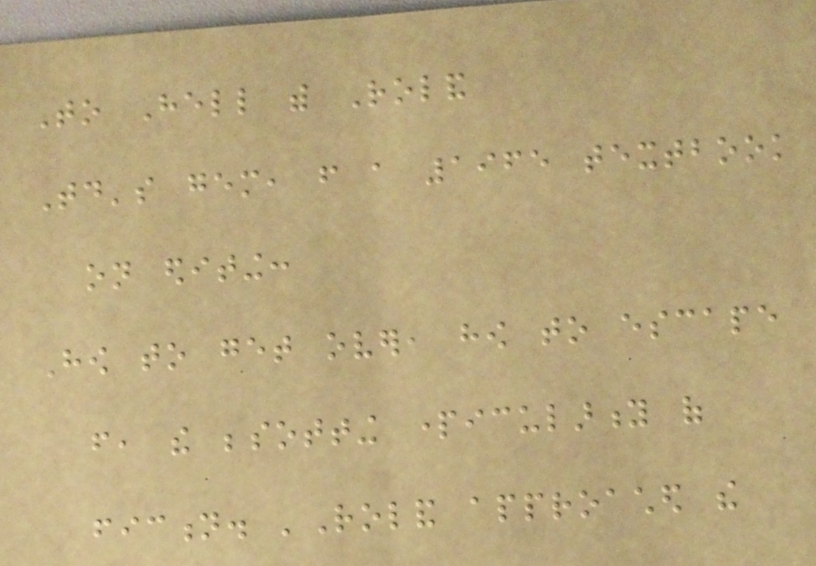To Hell with Roland
Today's gem, from a 1965 textbook
on editing:
How to get over, how to escape
from, the besotting particularity of
fiction. 'Roland approached the
